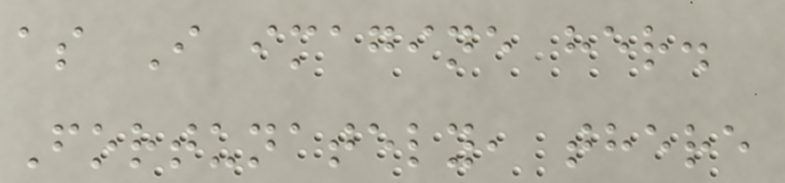as I imagine her.
Fortunately, there
